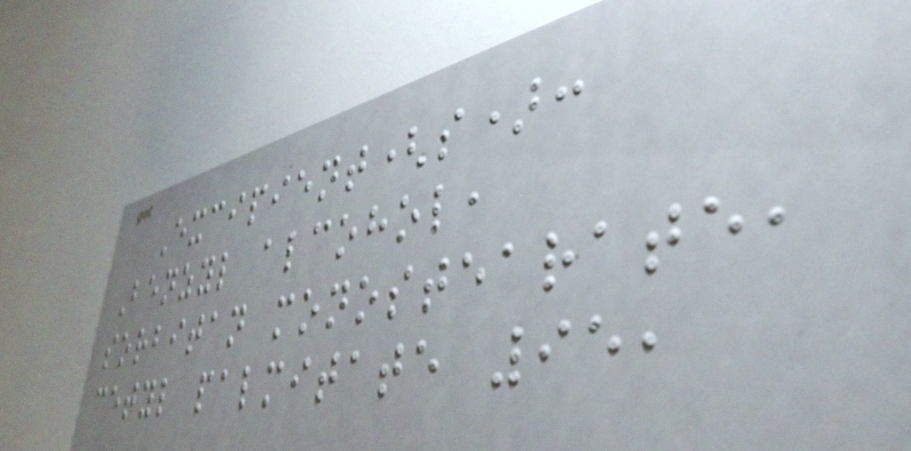Excipient(s):
Benzyl alcohol,
sorbitan monostearate,
cetyl palmitate 95,
